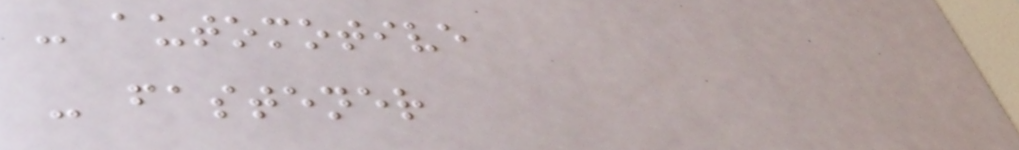- automotive
- fastener
